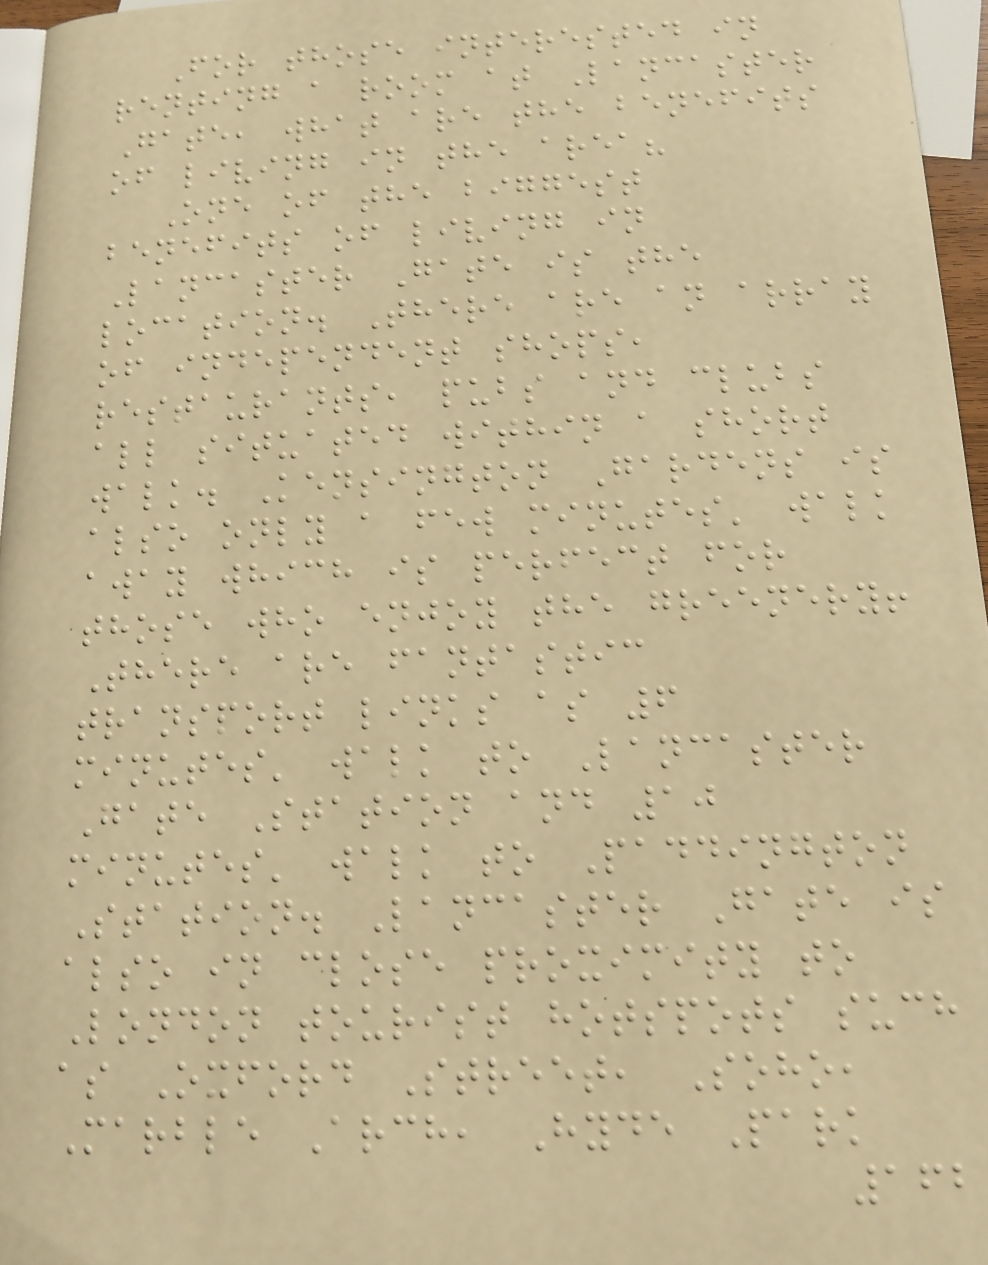For those interested in
renting a room at Lancaster
Gate, what are the benefits
of living in the area?
One of the biggest
benefits of living in
Lancaster Gate is the
location. There are an array
of independent shops,
restaurants, pubs and clubs
all situated within a short
walk. Kensington Gardens is
also only a few minutes' walk
away which is perfect for
those who enjoy the greenery!
There are fantastic
transport links as 6
minutes' walk to Lancaster
Gate Station and 10
minutes' walk to Paddington
Station. Lancaster Gate is
also in close proximity to
London tourist hotspots such
as Oxford Street, Soho,
Marble Arch, Hyde Park
162
